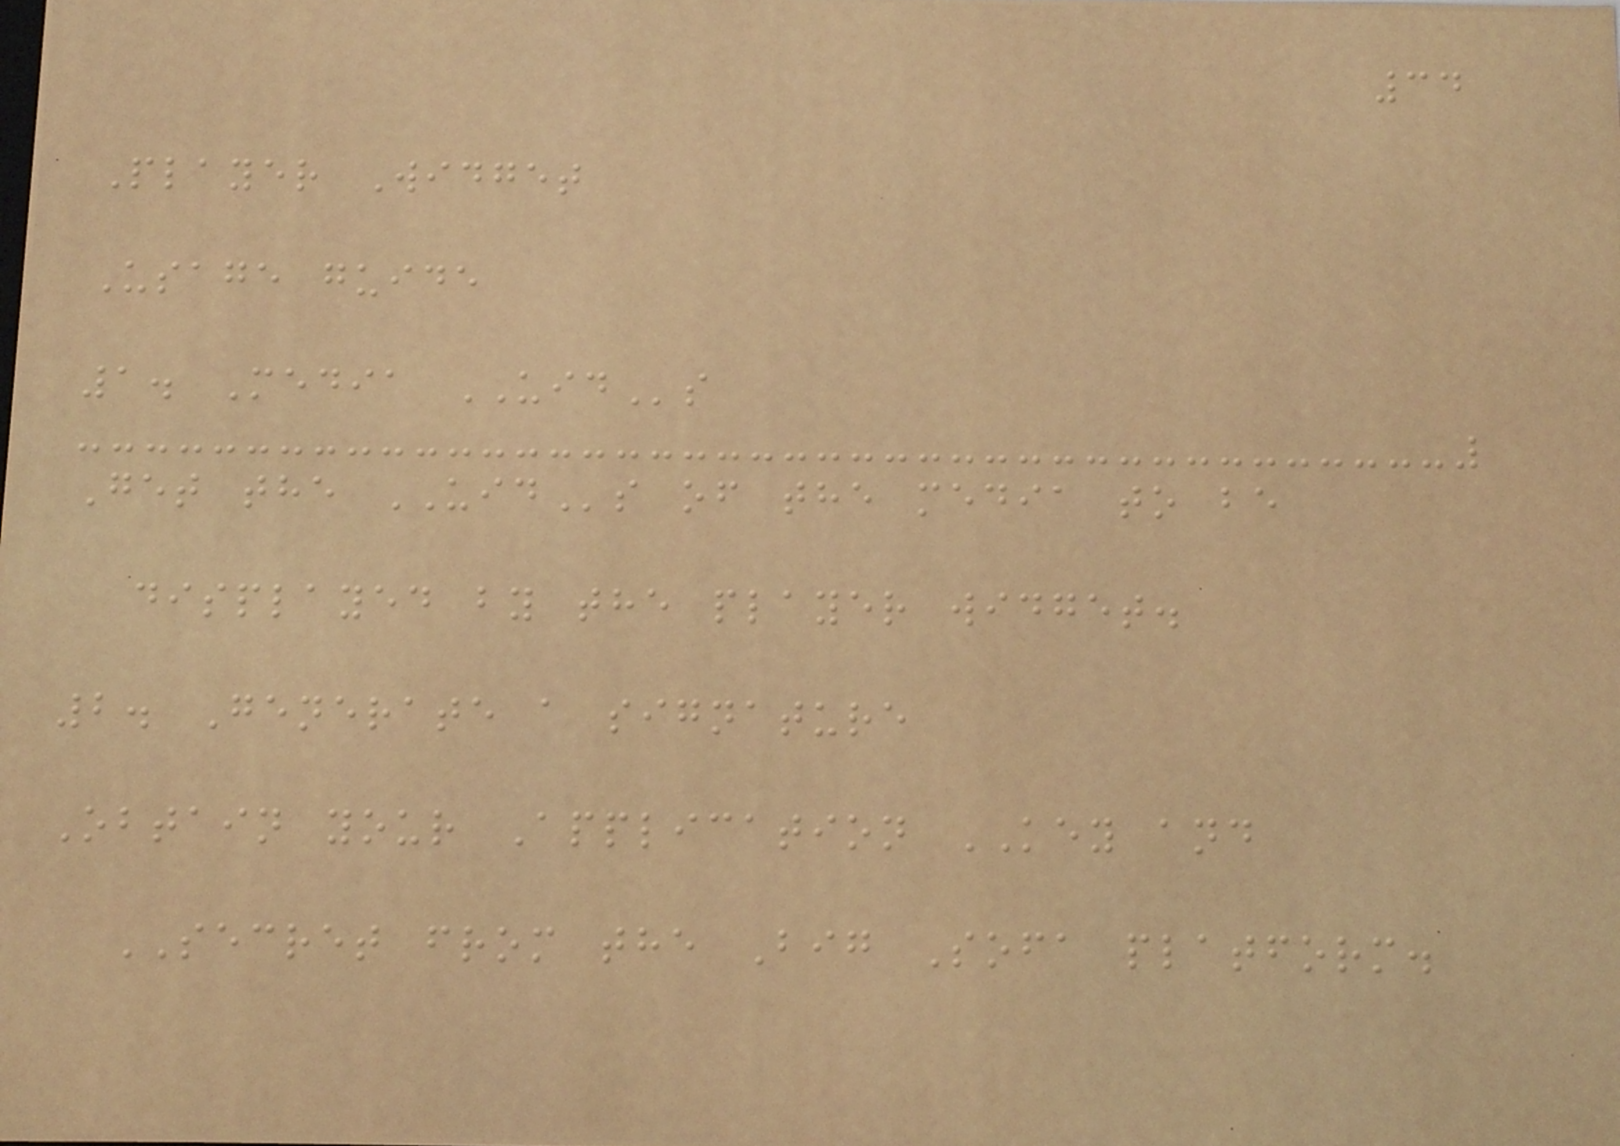34
Player Widget
Usage guide
1. Media UIDs
Get the UIDs of the media to be
displayed by the player widget.
2. Generate a signature
Obtain your Application KEY and
SECRET from the Big Sofa platform.
